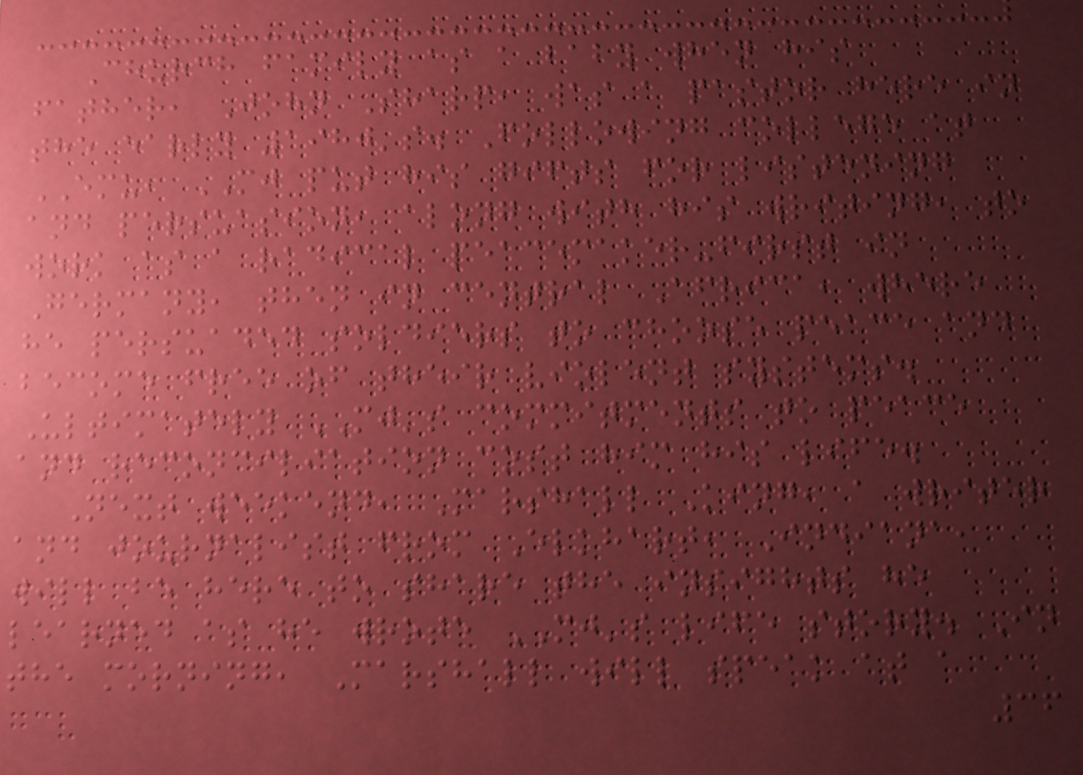Church family as a baby when his
father, John Sharp, was a pastor here in
the early 1980's. Following college at
EMU, MJ put his gifts for listening
and persuasion, along with his writing, to
work as a radical peacemaker-first in
Germany, then in central Africa, where
he persuaded soldiers to choose peace and
become free of their violent systems.
Ultimately MJ's commitments to peace
and reconciliation cost him his life.
Next weekend, Marshall King, a writer
and journalist from Elkhart, Indiana,
will be here to share the insights he
learned as he wrote MJ's life story. In
the morning, Marshall will speak at a
36
